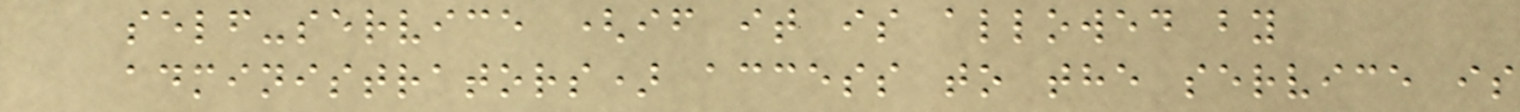self-service (if it is allowed by
administrators) access to the service is
